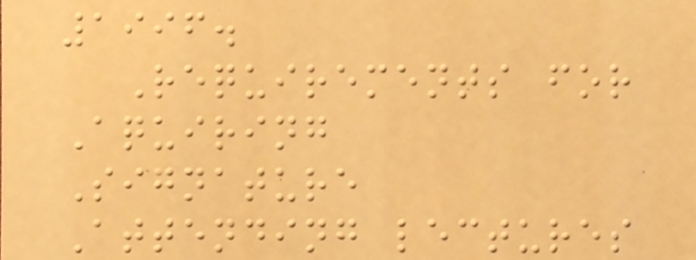1996.
Requirements for
Aquiring
Signature
Attending lectures
